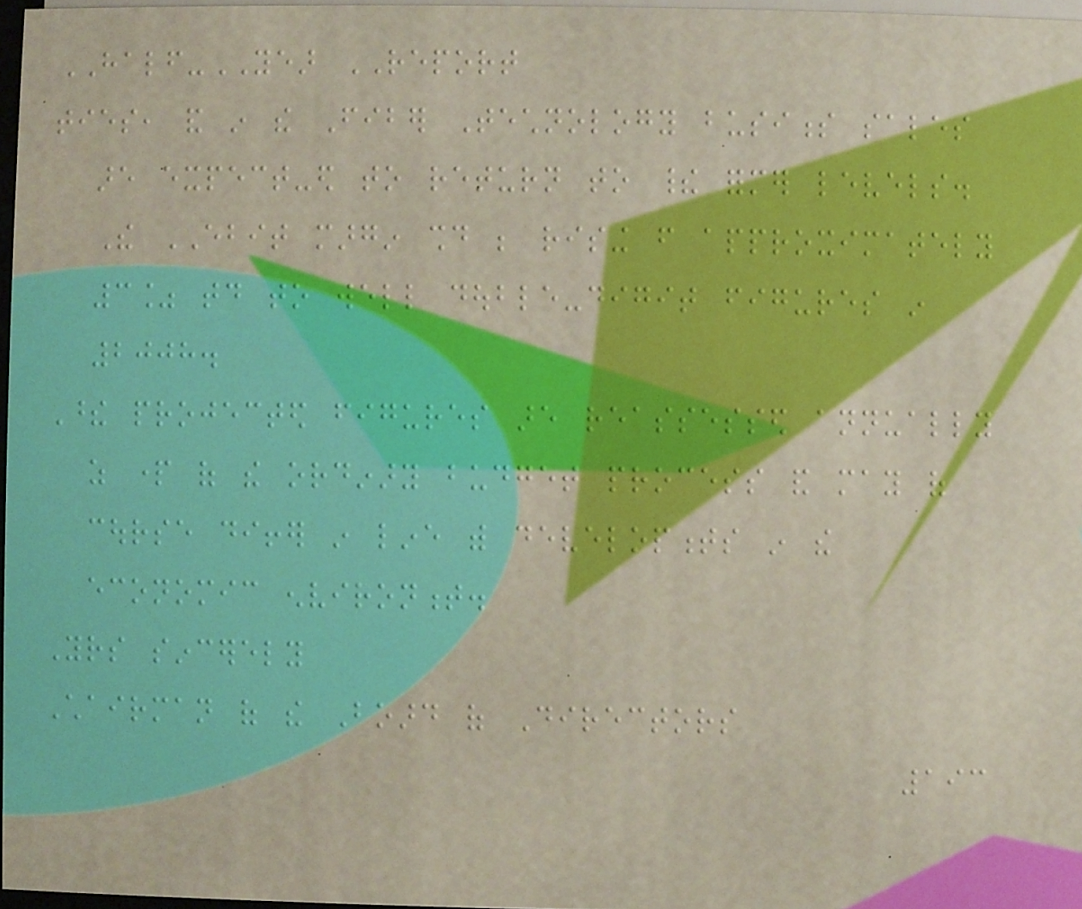HALF-YEAR REPORT
ties, and in the Fiber Technology business sales
are expect-ed to return to their former levels.
The EBIT margin should be rising from approximately
3% today to well double-digit figures in
2008.
These projected figures are reassessed annually
as part of the ordinary budget process and may of
course differ in line with developments in the
economic environment.
Yours sincerely
Chairman of the Board of Directors
193
